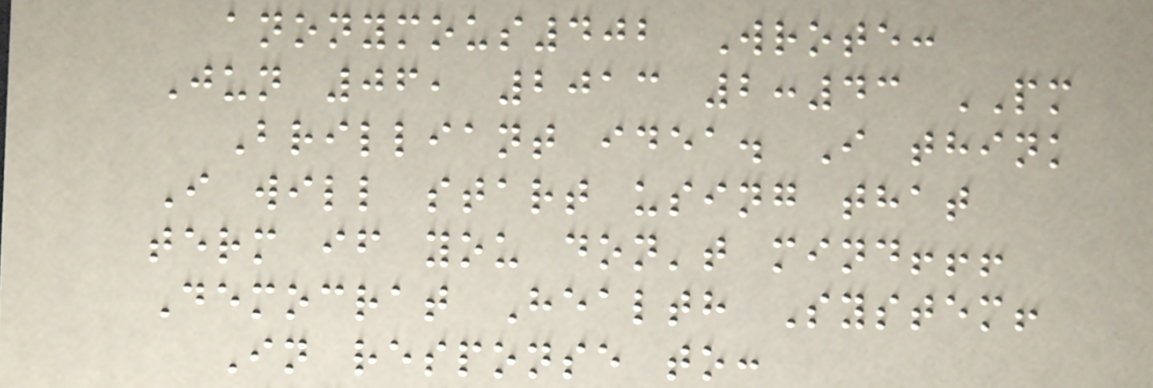anonymous402 Wrote:
Jun 06, 2013 2:43 PM
Brilliant idea. I think
I will start using that
term if you don't mind!!!
Democrat Health System!
In response to:
